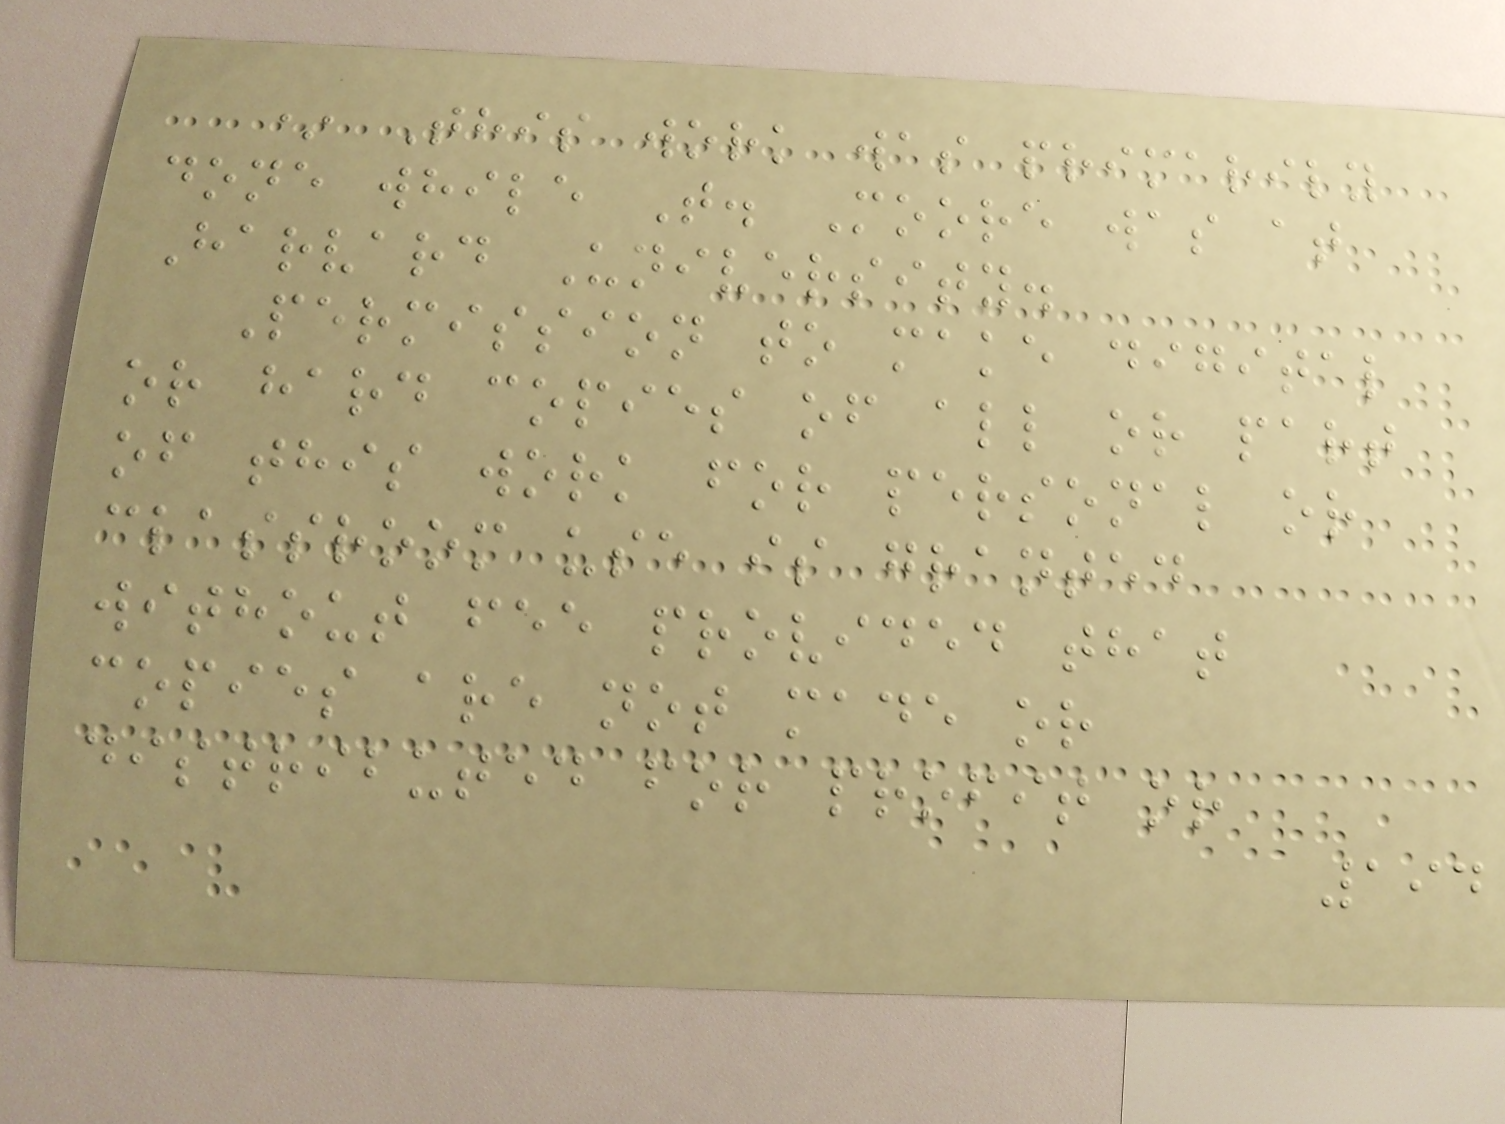* This work was primarily
done while T. Moore was at
Harvard University.
Permission to make digital
or hard copies of all or part
of this work for personal or
classroom use is granted
without fee provided that
copies are not made or
distributed for profit or
194
